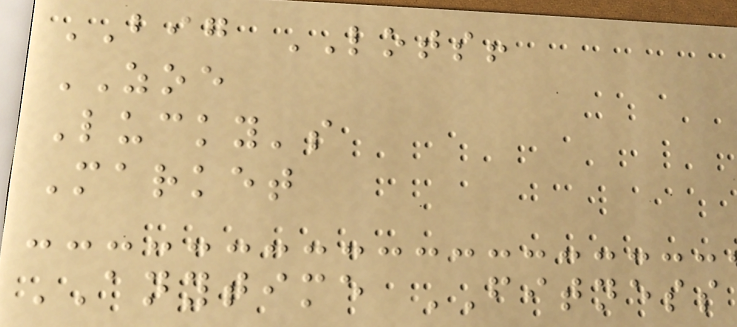BIG LOTS!
ZOE
Lucky's
Market
ANYTIME FITNESS
